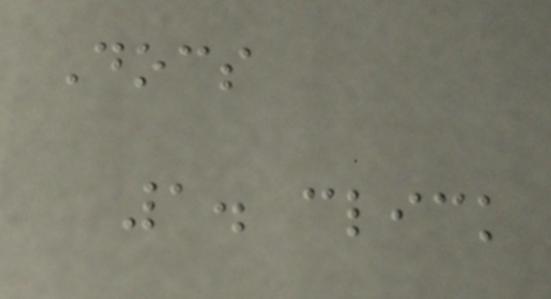Docs
1. click
